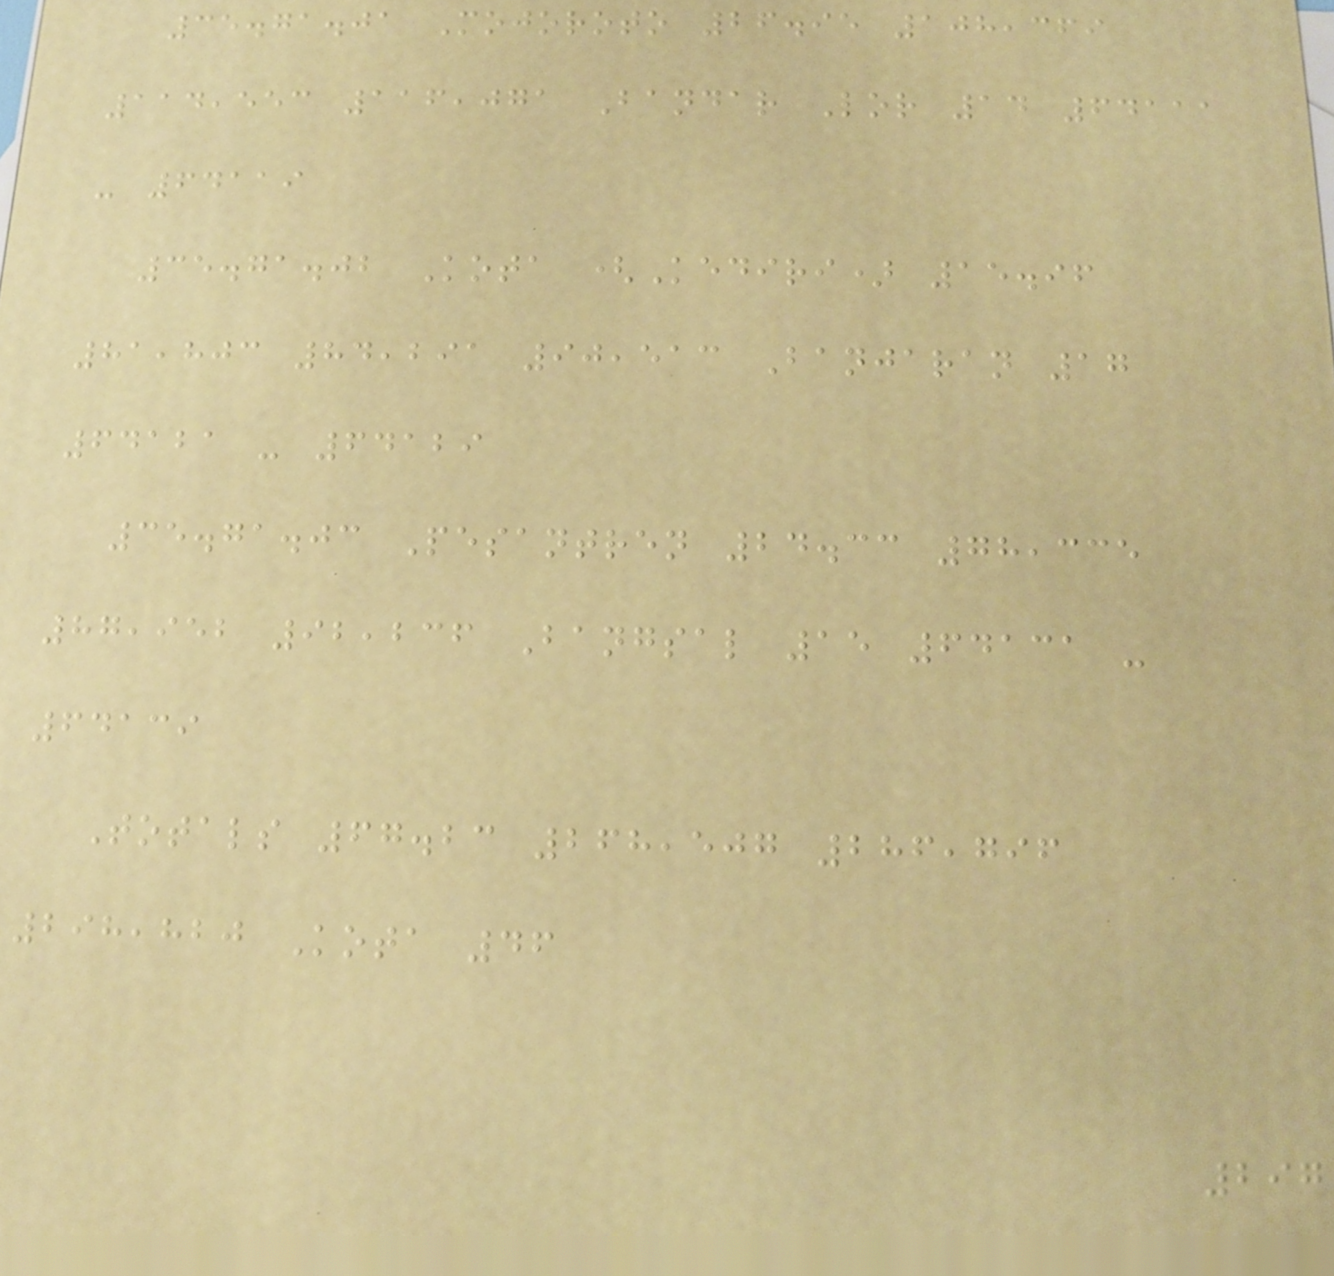35.71.01 Mojoroto 26.95 108,369
114,553 116,071 Bandar Lor 14 64111
- 64119
35.71.02 Kota (Kediri) 15.96
81,803 84,291 90,513 Banjaran 17
64121 - 64129
35.71.03 Pesantren 24.33 78,335
87,952 92,236 Bangsal 15 64131 -
64139
Totals 67.23 268,507 286,796
298,820 Kota 46
297
